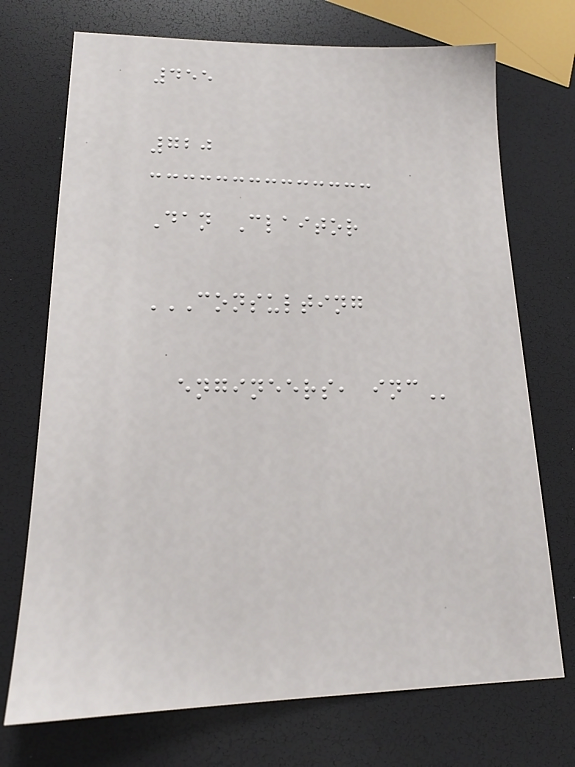455
720
Dan Claitor
CONSULTING
ENGINEERS, INC
